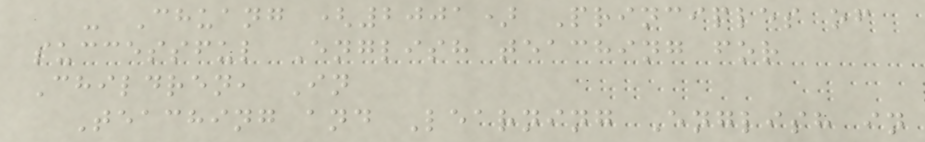- Chuang (2001) Principles of
successful English teaching for
Children, In
Teaching and Learning English in
